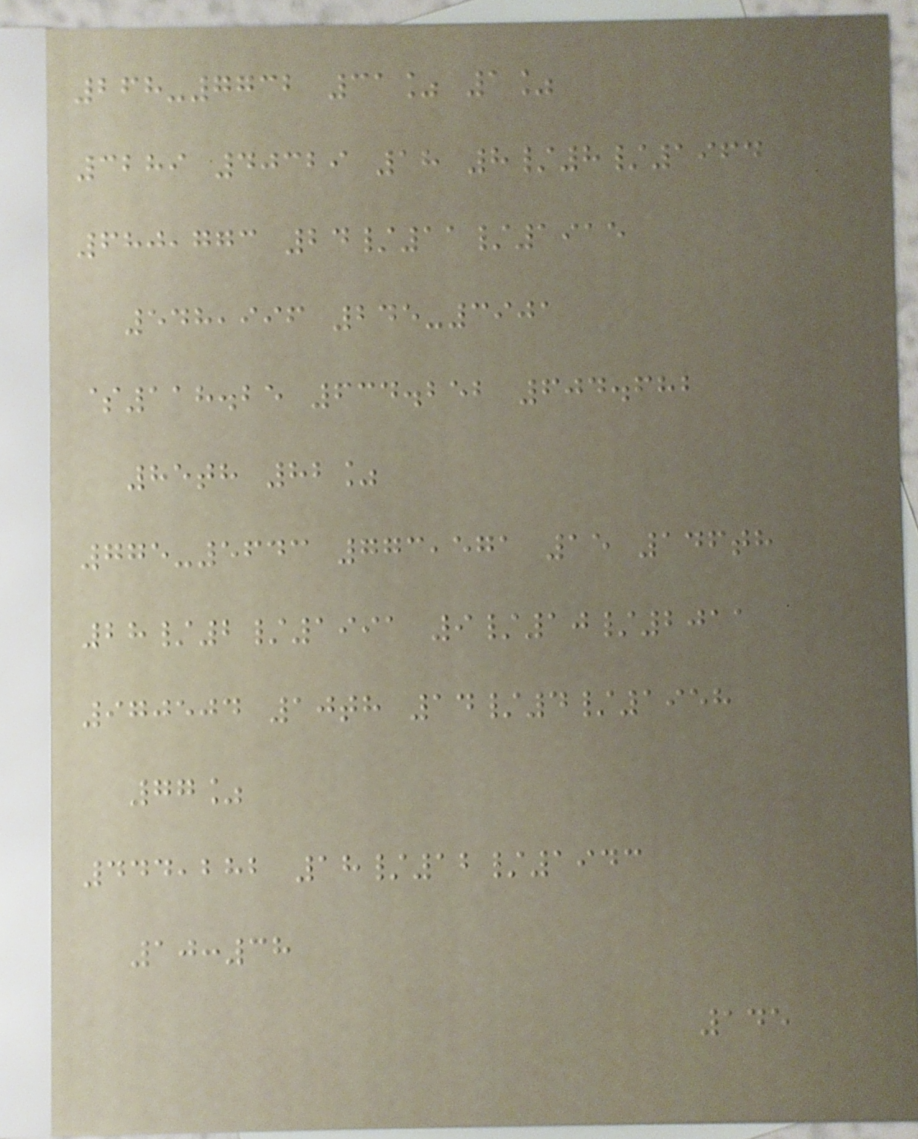268-7732 31% 1%
3289 40329 18 8/8/1964
680,773 24/11/1915
548,996 245-3901
$118.25 634.252 604.682
85th 82%
775-5643 773,571 15 146th
28/2/1991 9/10/2011
970504 10th 14/4/1958
77%
444,282 18/12/1943
10:38
145
